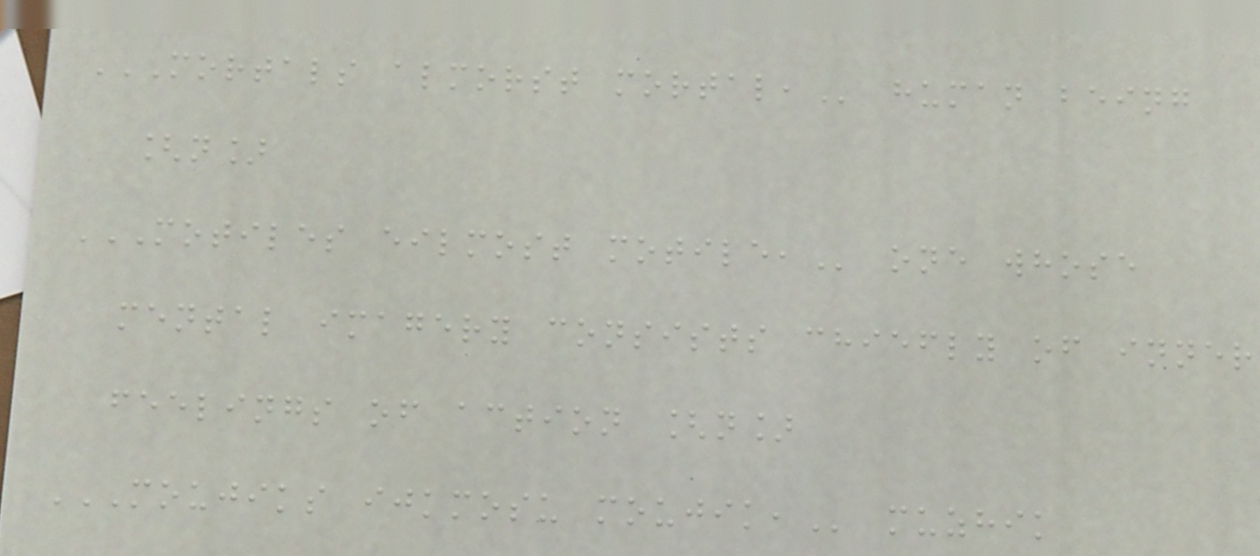MORTALS ALMORST MORTAL, human being
[n]
MOTILES EILMOST MOTILE, one whose
mental imagery consists chiefly of inner
feelings of action [n]
MOUJIKS IJKMOSU MOUJIK, muzhik
